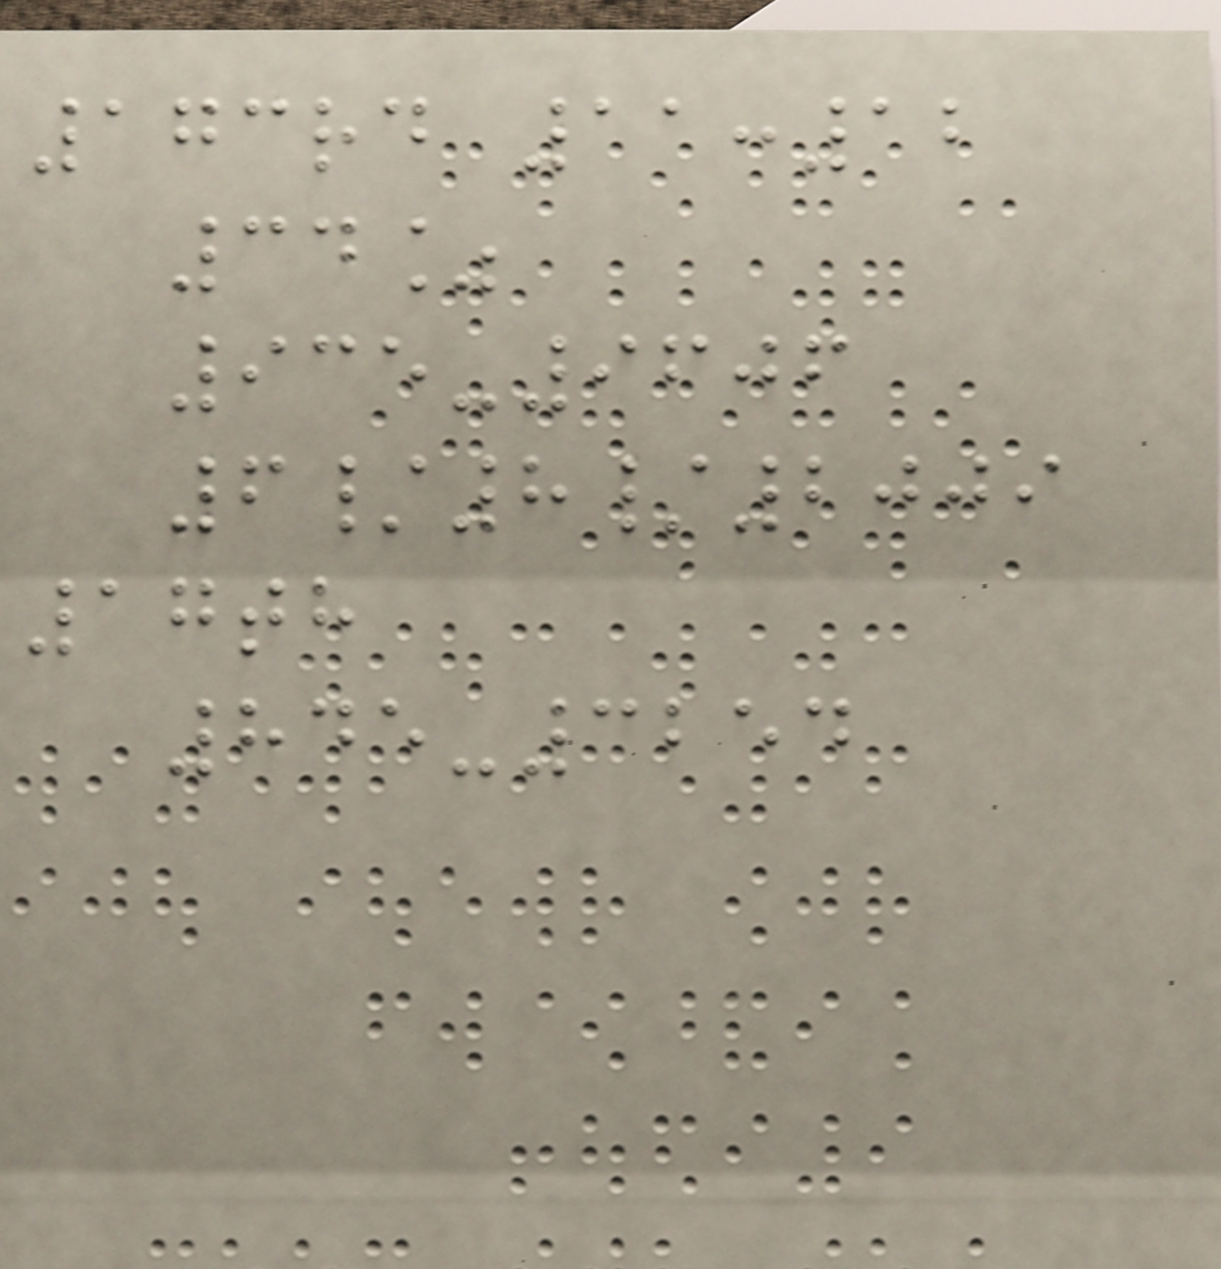173rd 11:12
34%
935-9606
6/8/2009
17th
845-3254
